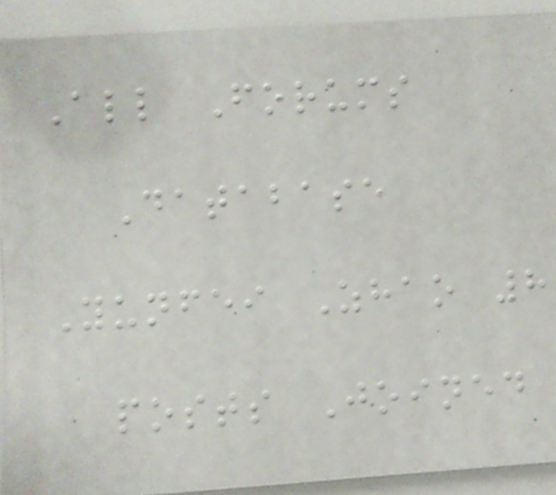All Forums
Database
Yunfei Zhao 8
posts Joined
